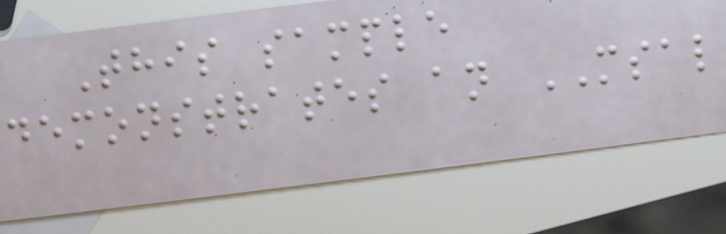This sample
demonstrates an MSAL
